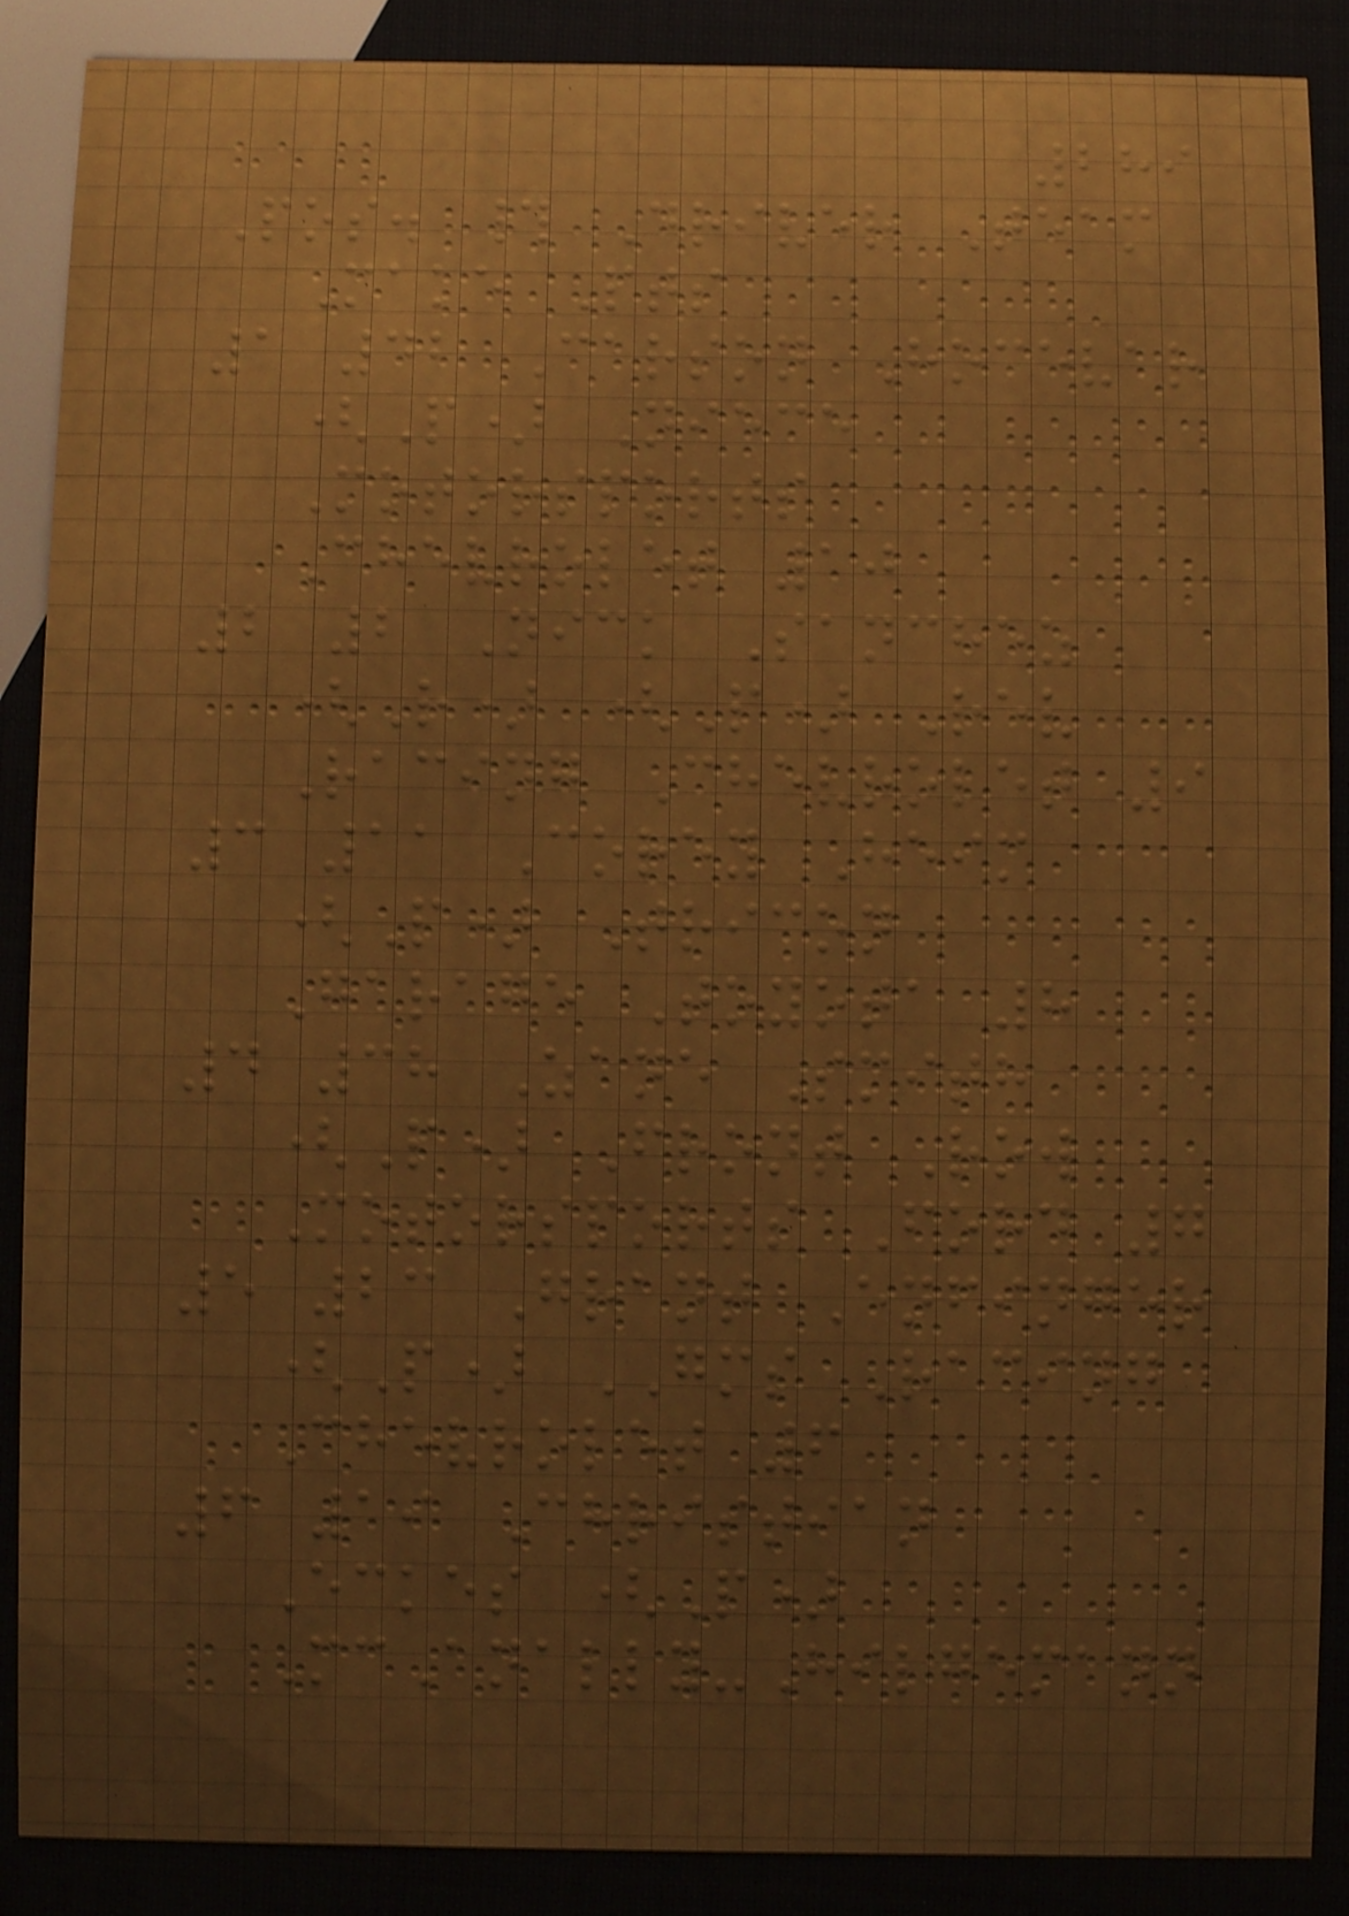289
Pos. # Driver Team
Make Pts
1 42 Carson Hocevar
(P) Niece
Motorsports
Chevrolet 10
2 2 Nick Sanchez
(R) (P) Rev
Racing Chevrolet 9
3 11 Corey Heim
(P) Tricon
Garage Toyota 8
4 38 Zane Smith
(P) Front Row
Motorsports Ford 7
5 23 Grant Enfinger
(P) GMS Racing
Chevrolet 6
6 19 Christian
Eckes (P)
McAnally-Hilgemann
